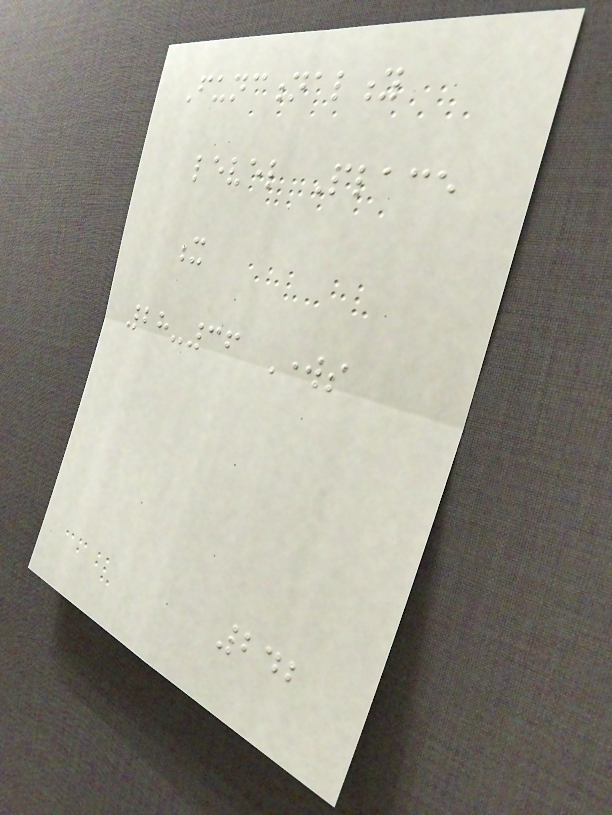Functionality
level Place
x
28-36 Works
242
